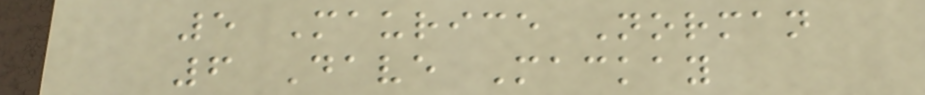5 Maurice Norman
6 Dave Mackay
